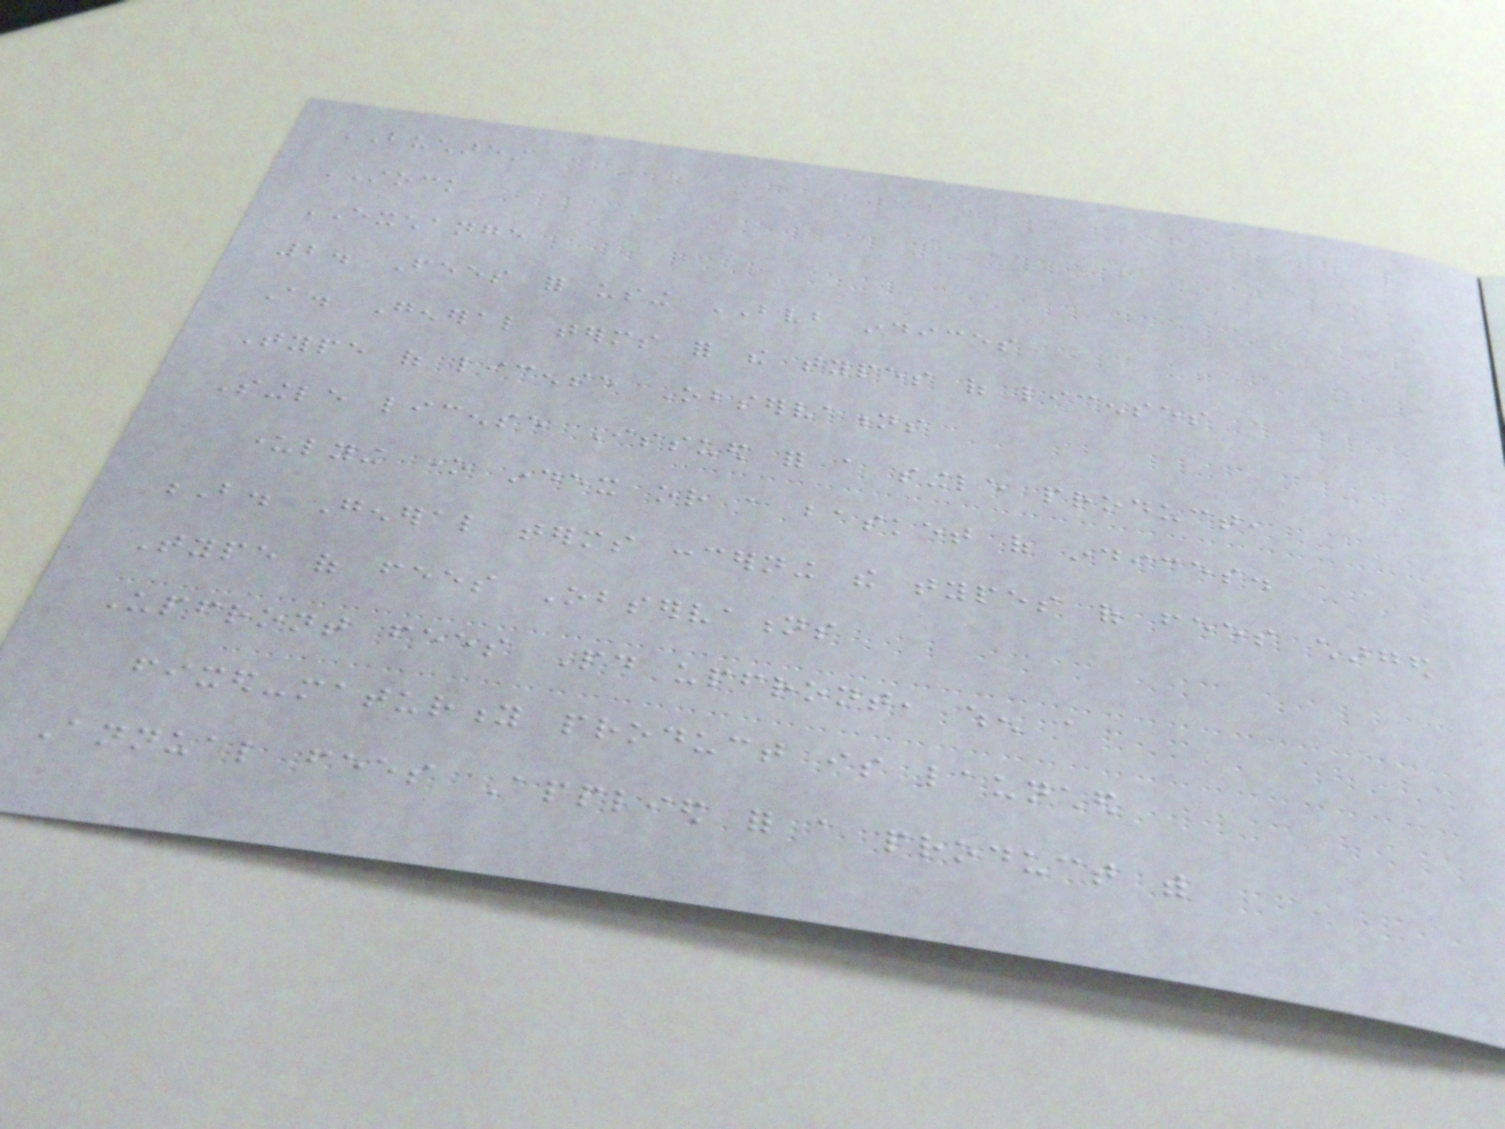BUCHAREST
STOCK
EXCHANGE
2. Fees for using BVB indices
A. General terms for the types of licenses
Type of license Observations
Single license Issued for a single product,
underlying one index or a basket of indices.
B. General terms concerning the types of fees charged
Type of fees Observations
Upfront fees Paid upfront, when a
fixed-maturity product is launched
Annual fees Applied for a product with
